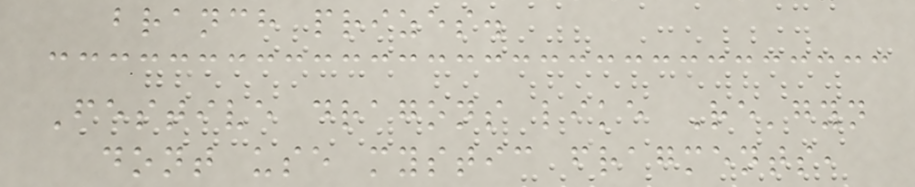branch prizes.
Festive dragons like Re'gyn
dont use mystic fragments,
